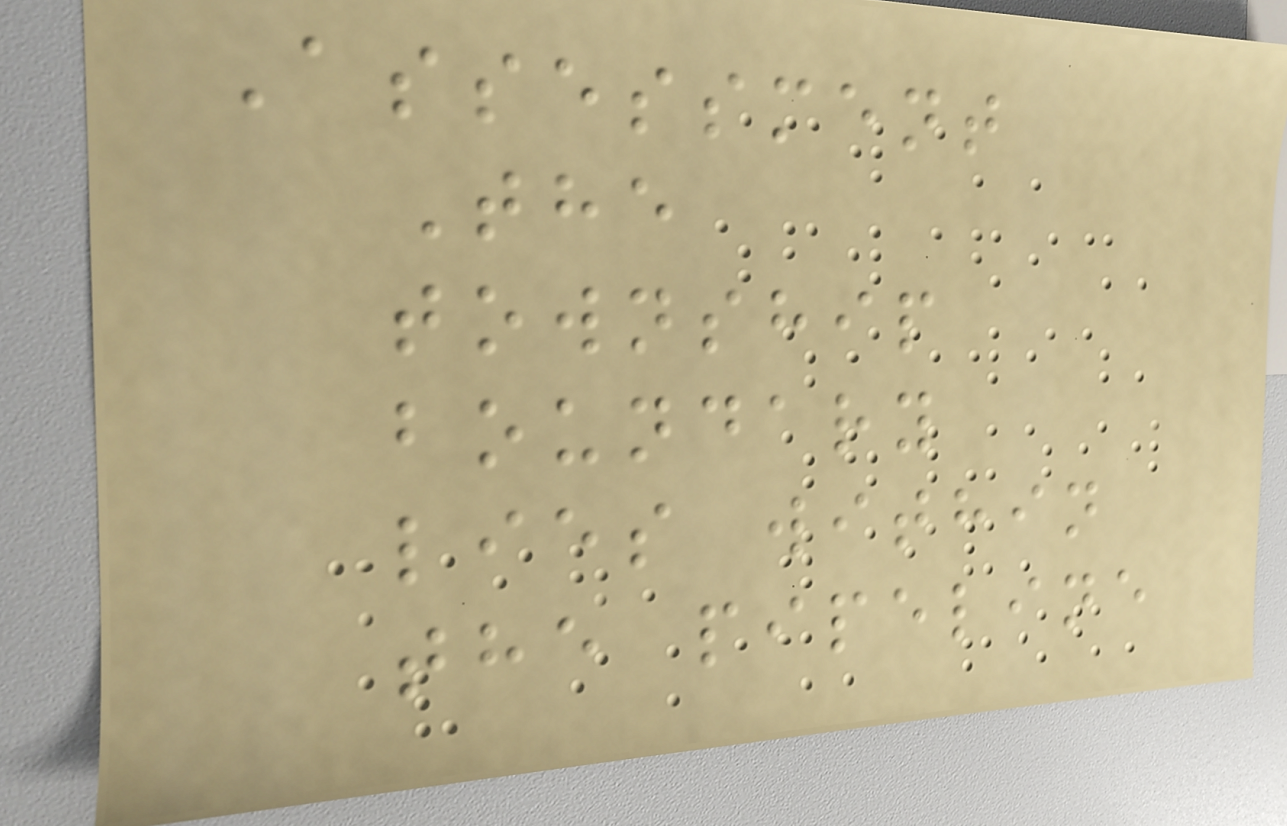Assessment
The
township
boundary
lies within
the pipeline
